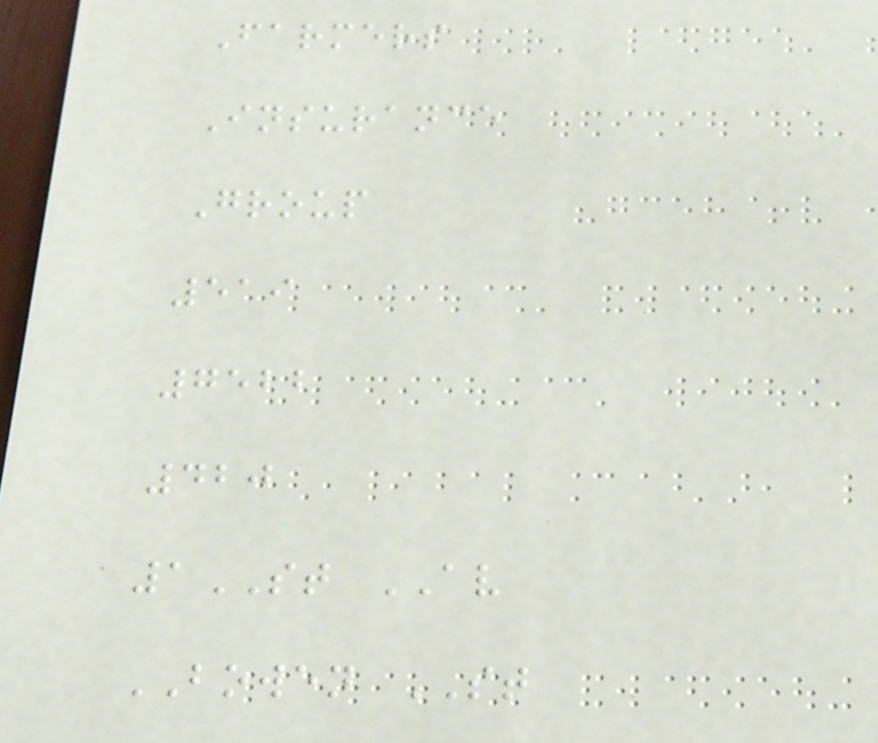Farmers
Insurance
Group
519
7522
420
1ST AV
BOWEN ST
